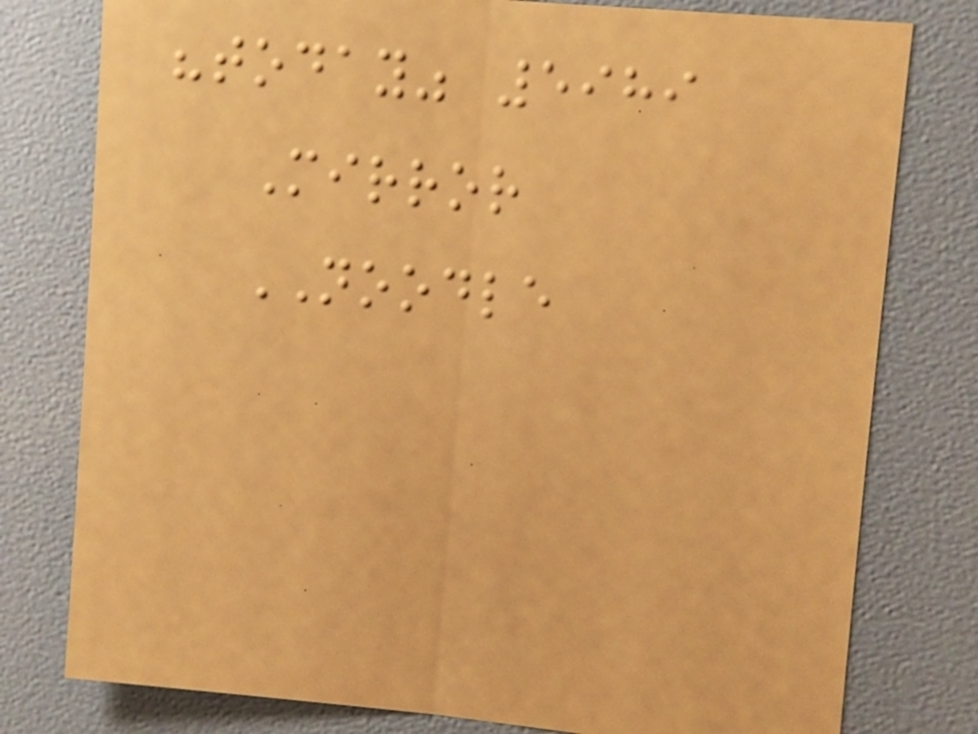"today" 5989
Mirror
NOODLE
